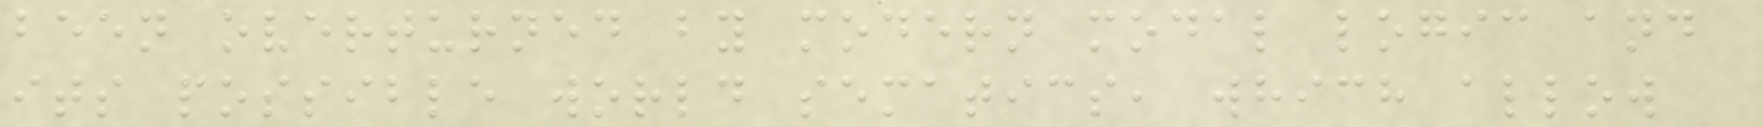been overturned by modern modal logic and
its possible world sematics, which allow
